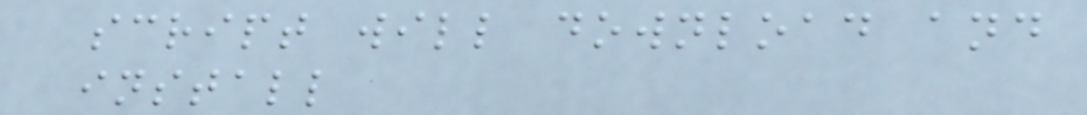script will download and
install
